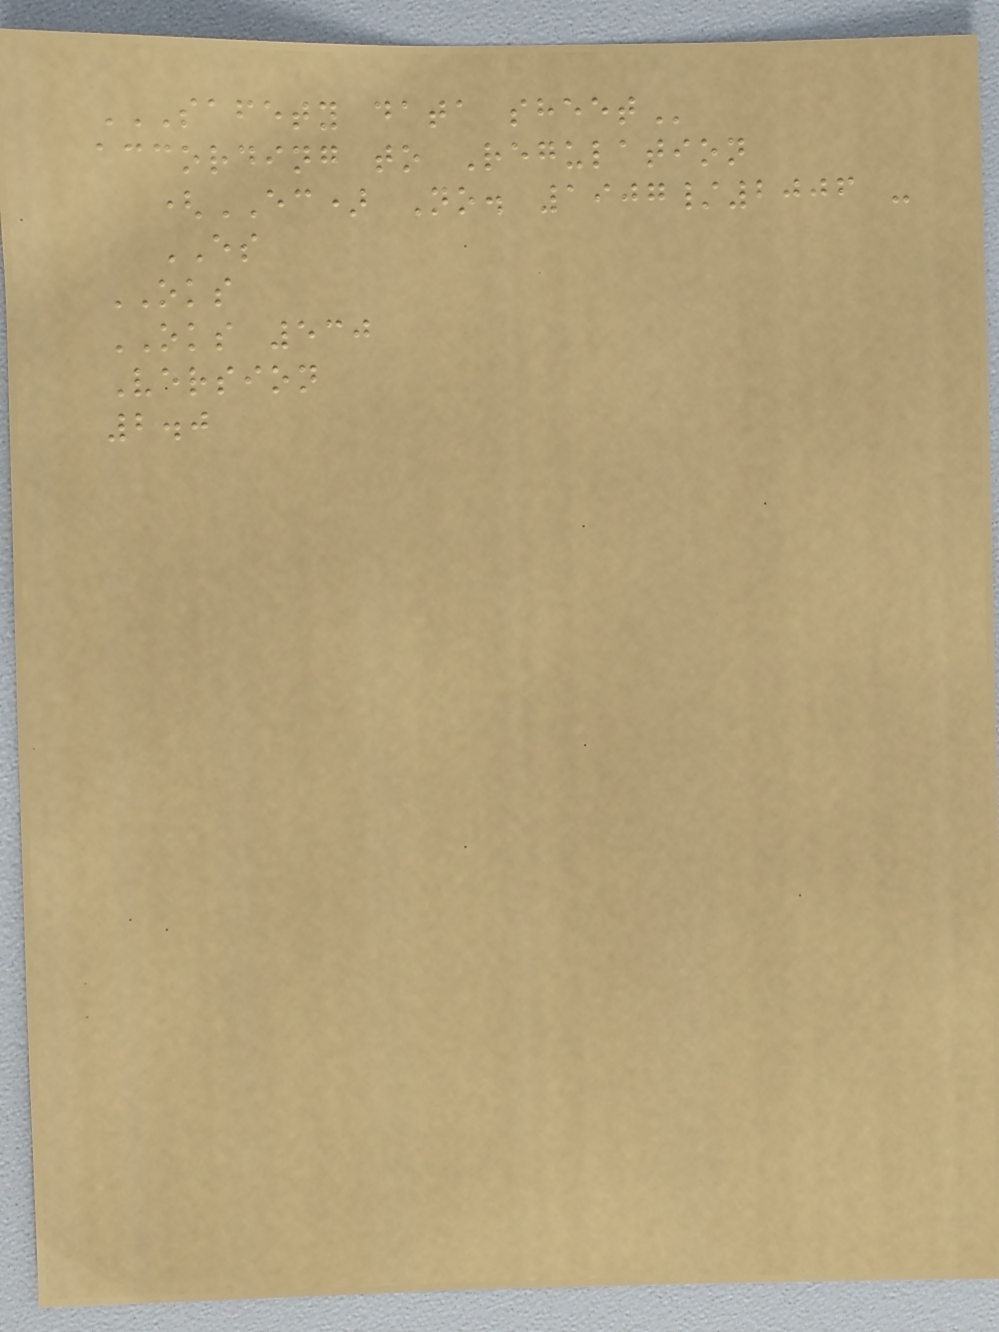SAFETY DATA SHEET
according to Regulation
(EC) No. 1907/2006 -
ES
OKS
OKS 530
Version
2.0
